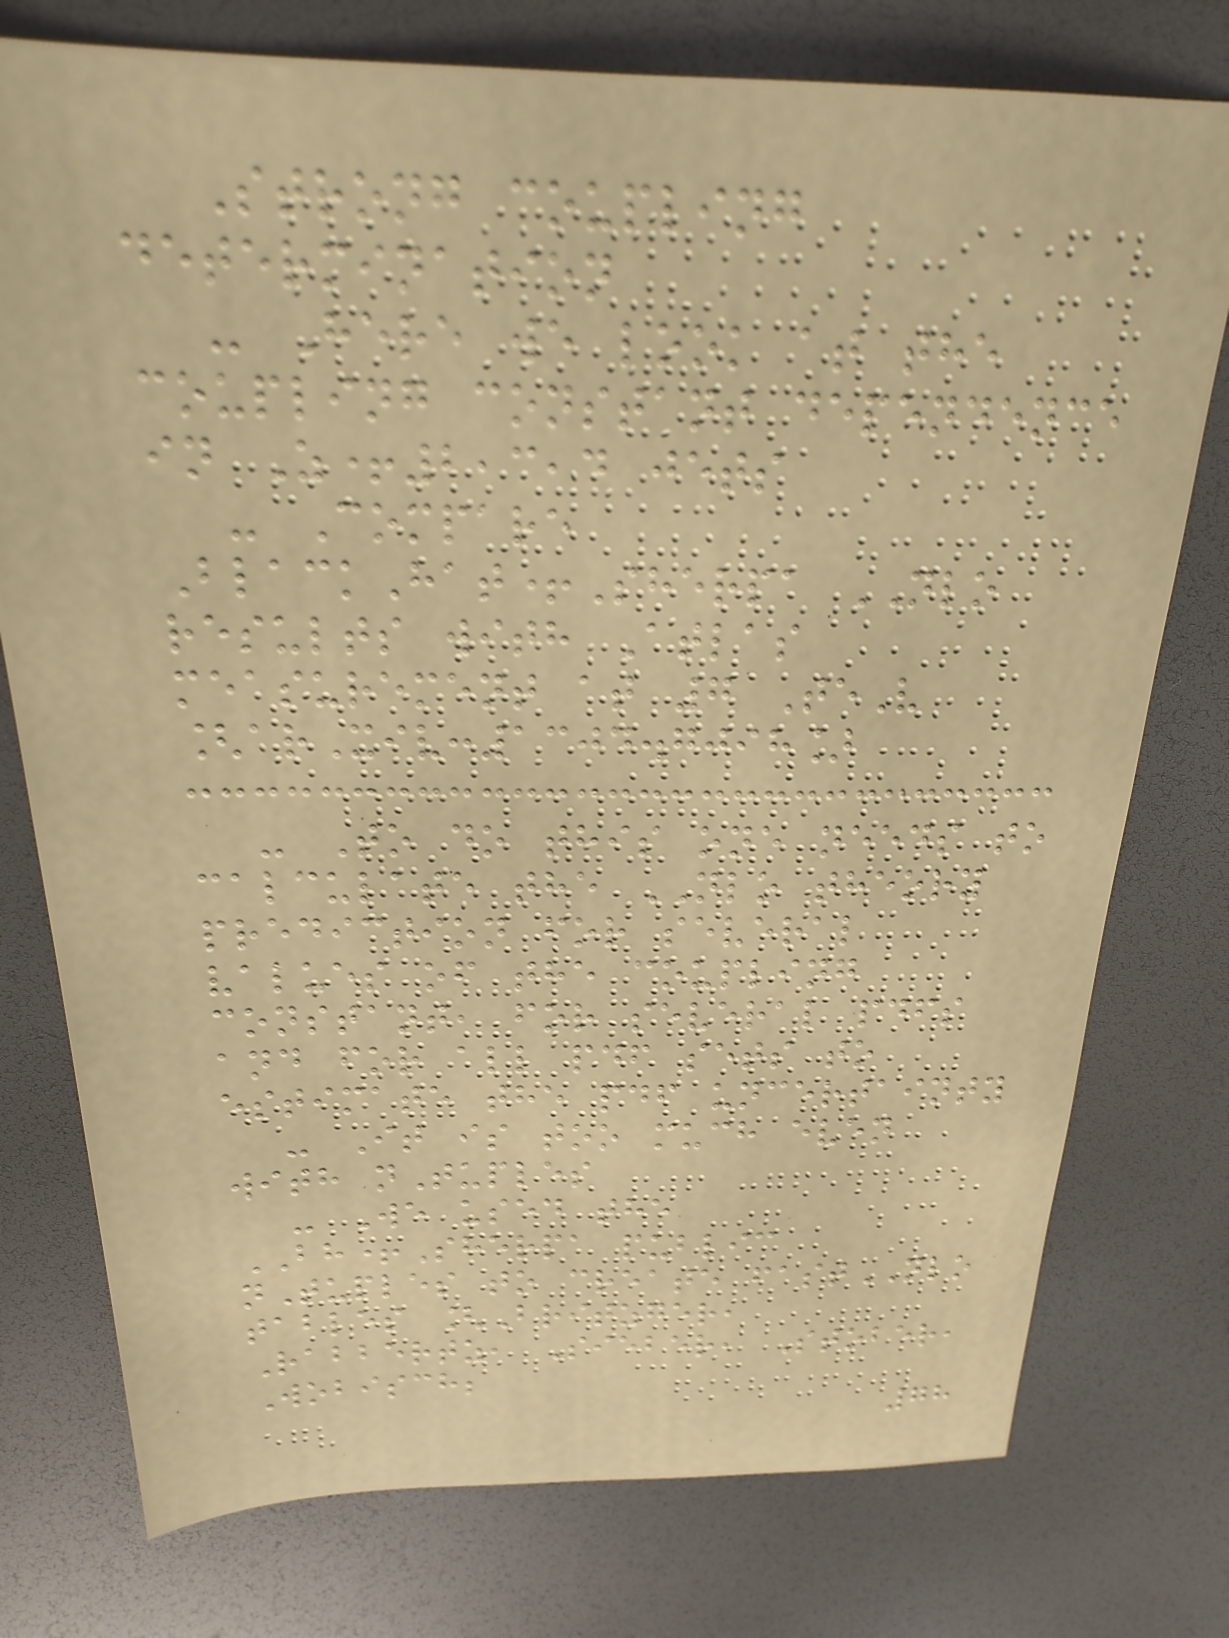Strong coupling
determination
- Here we look at the
coupling constant dependence
in Z+2,3,4 jets
- Compare
BlackHat+Sherpa NLO
results with Atlas
measurement at 7 TeV
[arXiv:1304.7098]
- To do this one needs to
calculate the NLO theory
prediction for several
values of the coupling
constant, for several pdfs
and for all pdf sets to
estimate the pdf uncertainty
- It is too much even
with nTuples
- We used the
BH+Sherpa public
nTuples to create fastNLO
tables [Britzger,
Rabbertz, Sieber, Stober,
Wobisch;
78
